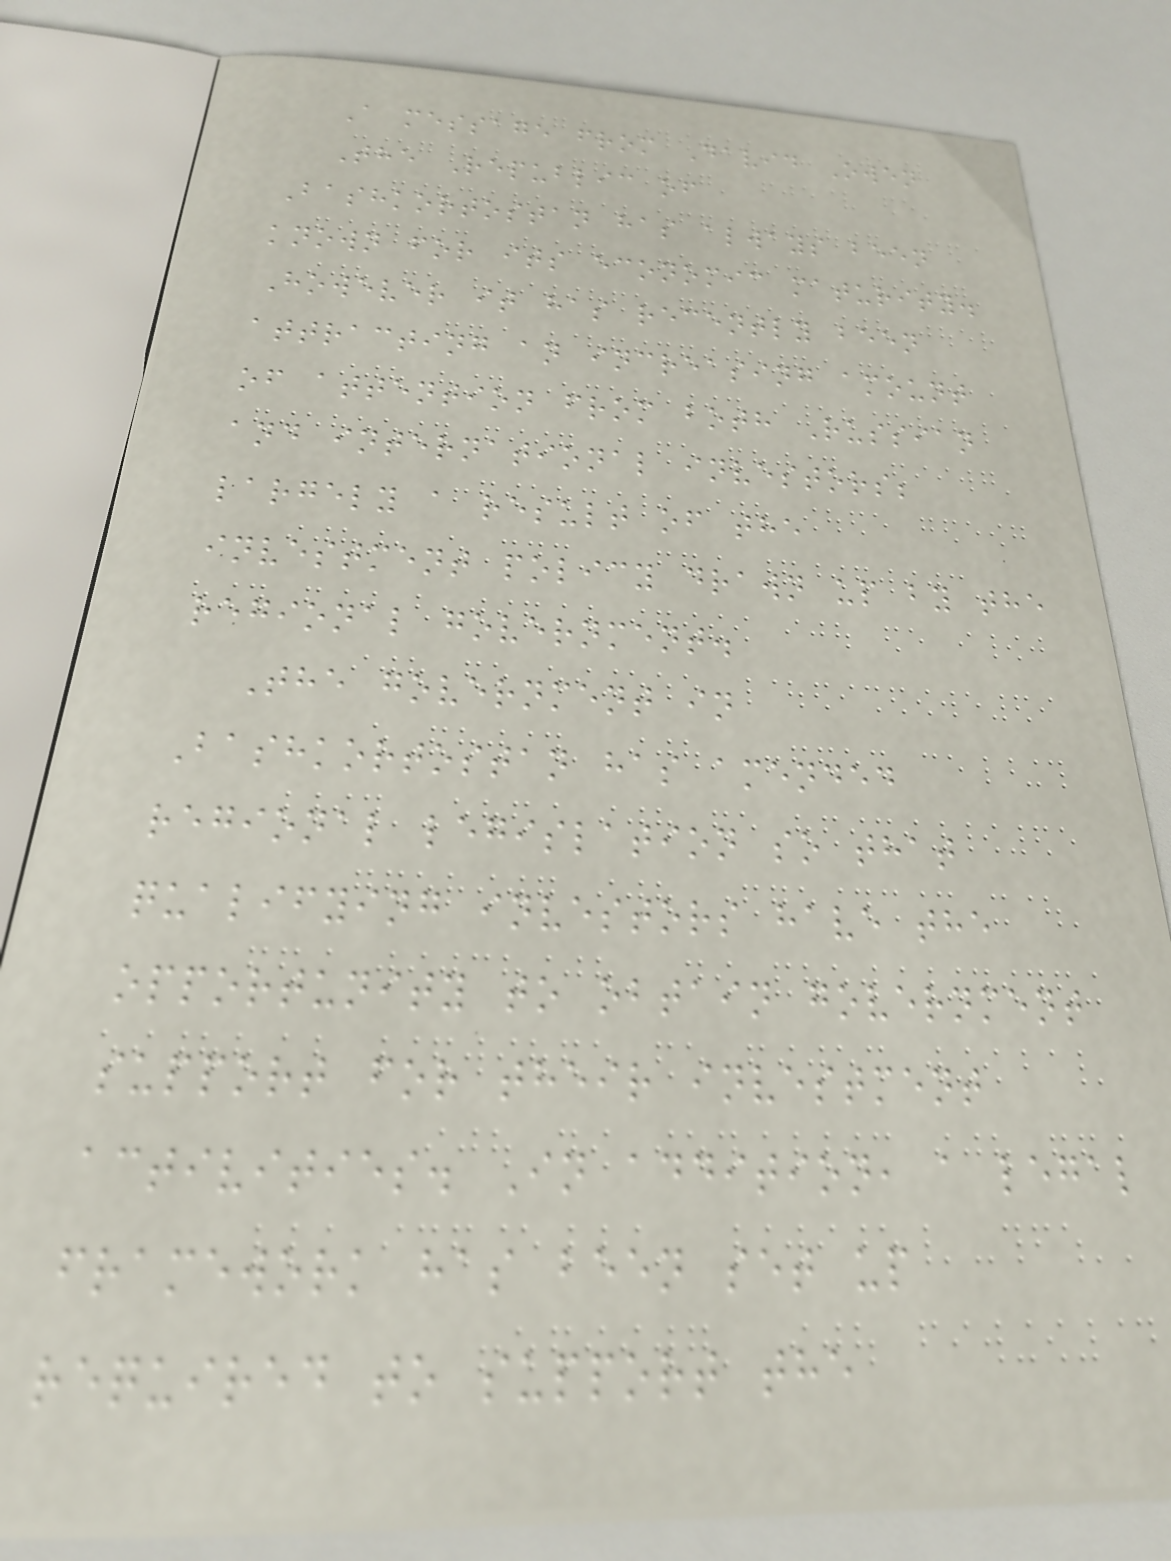A message from David Owen
The Republic of
Bashkortostan has always been
known for its economic maturity.
However it has recently been
attracting an increasing amount
of attention from both Russian
and international investors;
largely a result of the
investment policy drawn up by the
regional government.
The government in
Bashkortostan has amended
regional legislation so that
qualifying investors have the
opportunity to obtain government
support for their investment
activities. In addition, a legal
framework has been set up
required to support the
